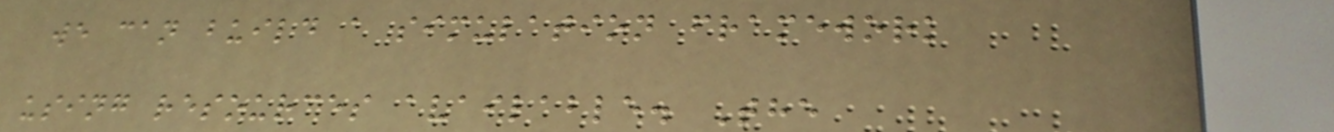we can build a simulation framework
using resources available. The
